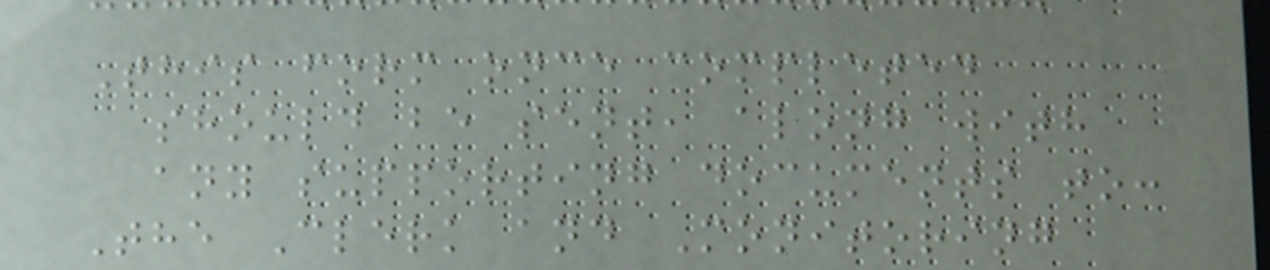This form once completed
should be sent, along with
any supporting documents to:
The Clerk and Monitoring
